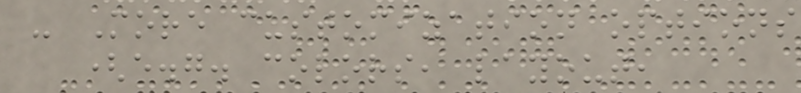- More customization options
(e.g. colors, layout,
